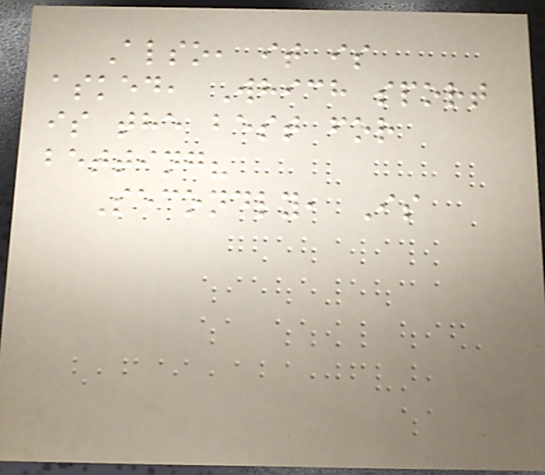Also, it is
asked, Which sport
is the best for
betting?
Secondly, Is
